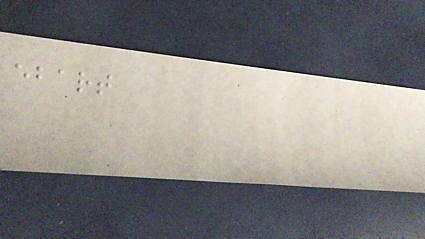ebart
